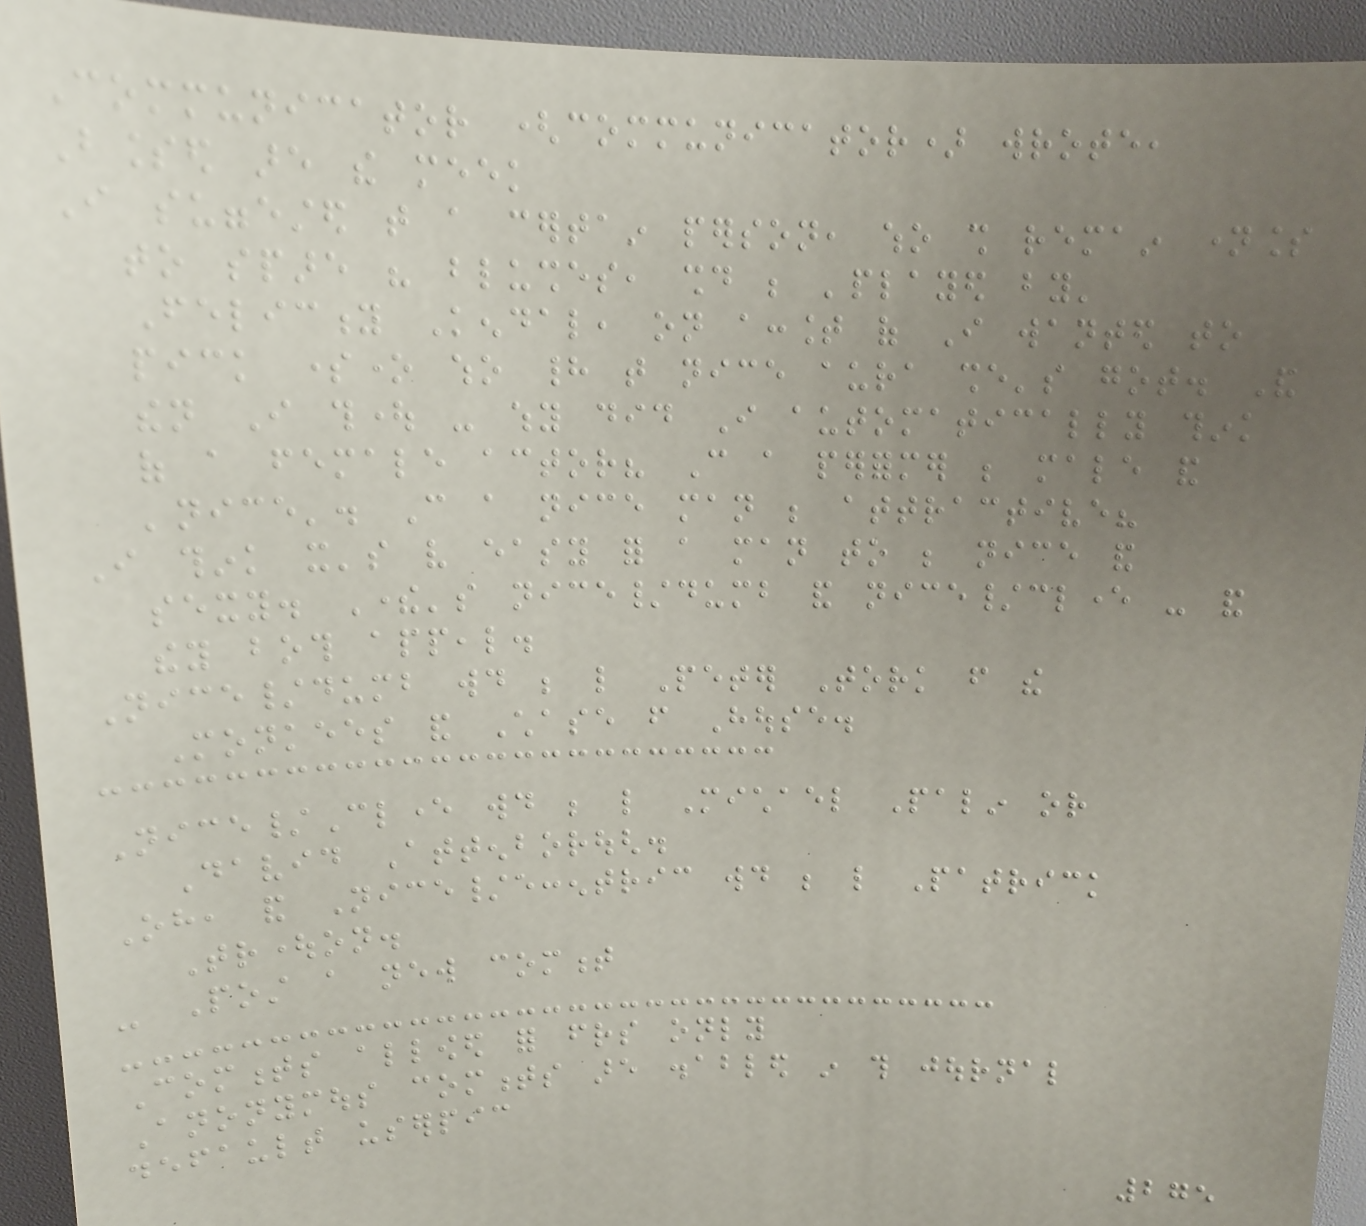Communicator (communicator) wrote,
Blessed are the meek
I suggested that a certain person, who shall remain nameless
to spare his blushes, should be 'played by'
Felicity Kendal, on account of I wanted to
pick someone who had that nice aura she's got. And
then I thought - why did I automatically think
of a female actor? Can a performer be male and
'nice'. Can a nice man be attractive?
I think it's very easy for a man to be nice and
sexy. There's nice/dumb and nice/clever - and
they both appeal.
Nice/dumb would be like Peter Tork from the
Monkees and Chase from House.
Nice/Clever would be like Michael Palin or
David Attenborough.
Oh, and Nice/eccentric would be like Patrick
Troughton.
- Post a new comment
Comments allowed for friends only
Anonymous comments are disabled in this journal
default userpic
275
